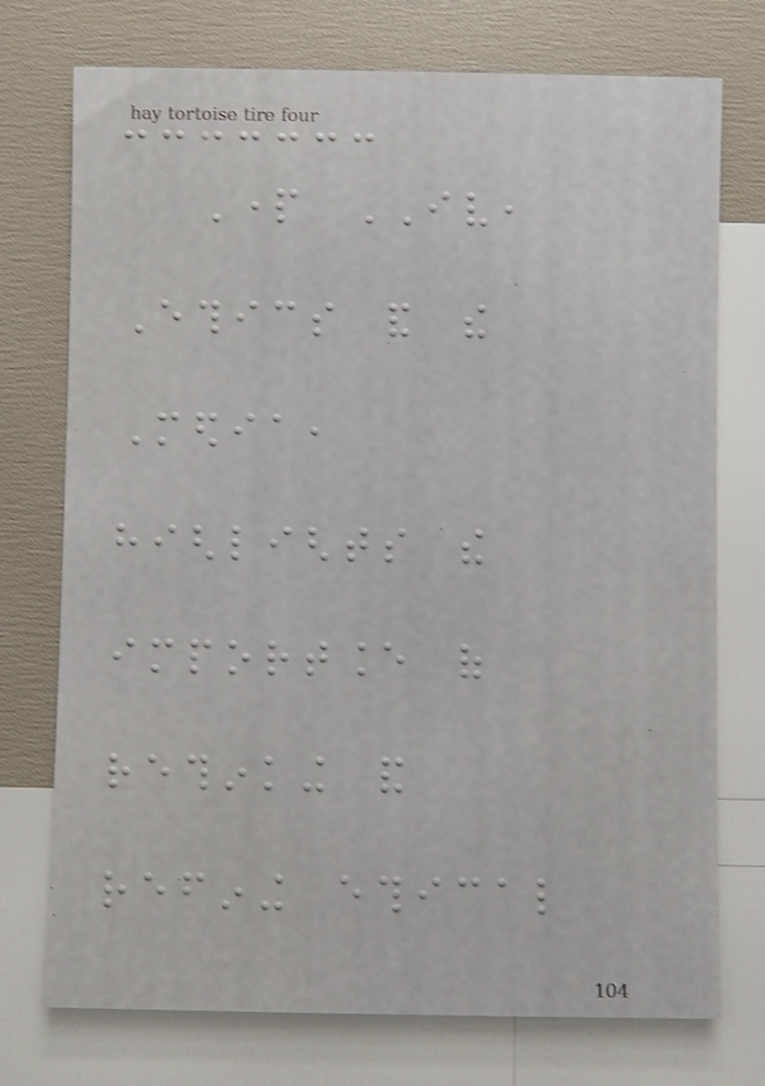Part IV,
Ethics and the
Media,
highlights the
importance of
rethinking and
refining ethical
